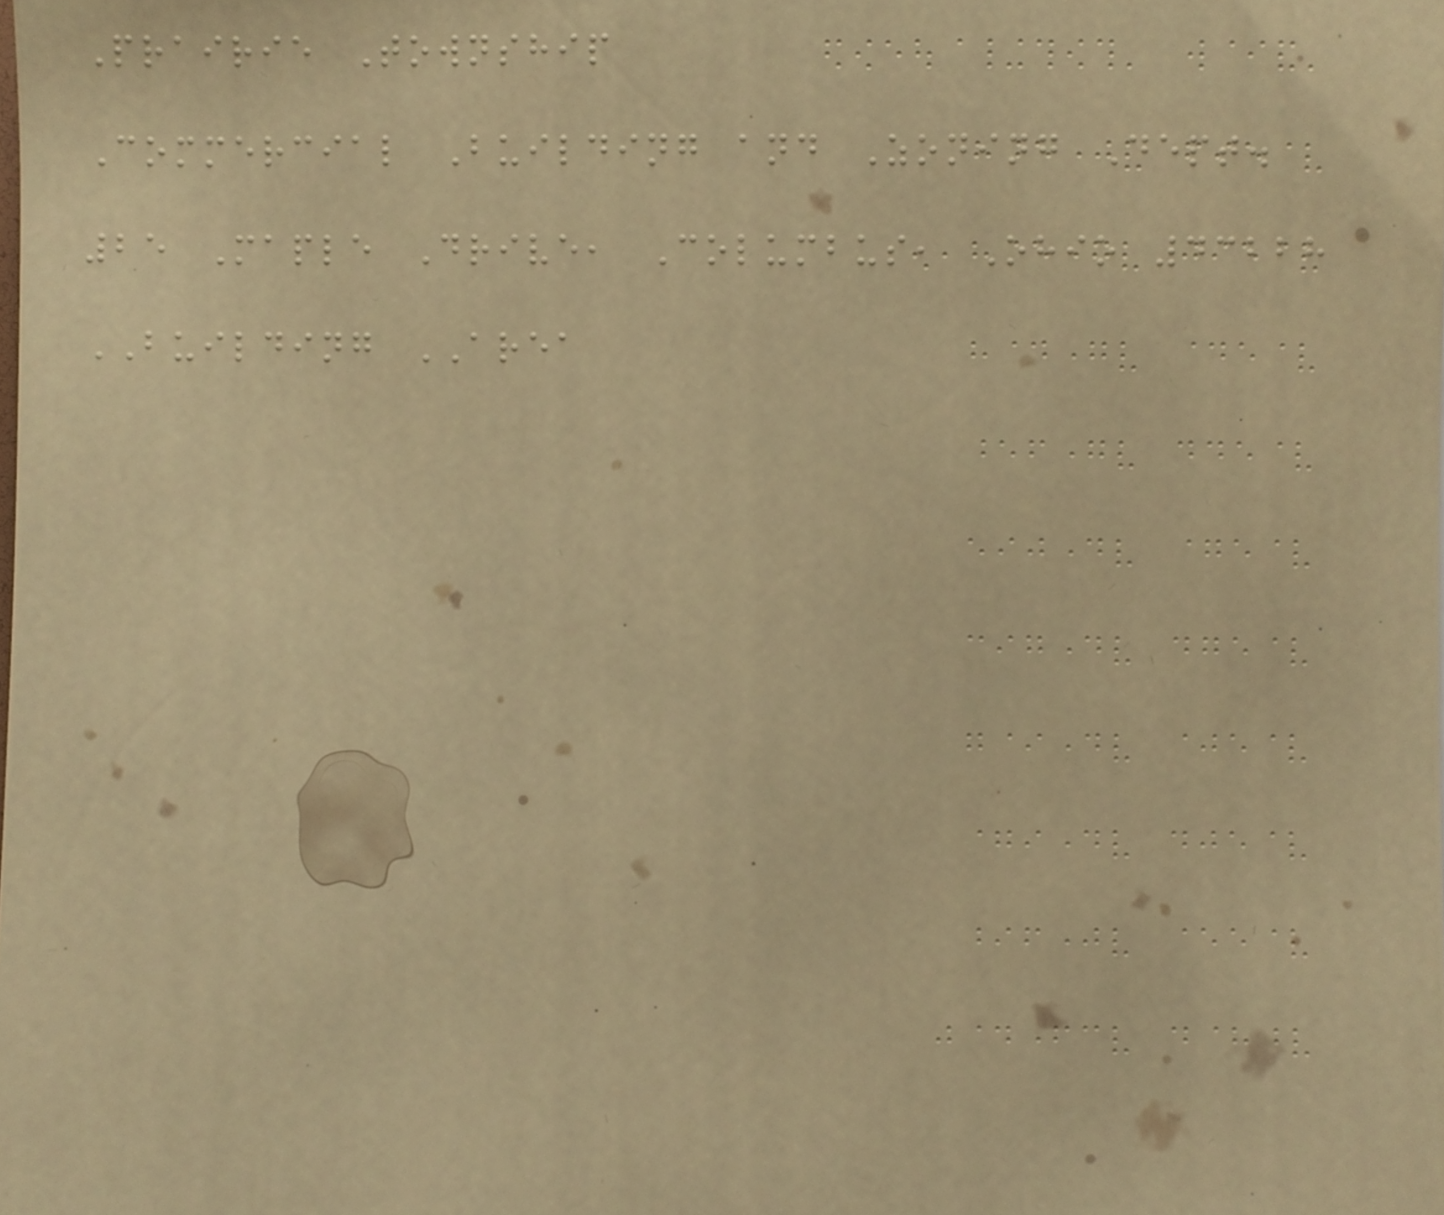Prairie Township
Commercial Building and Zoning Dept.
25 Maple Drive, Columbus, Ohio 43228
BUILDING AREA
